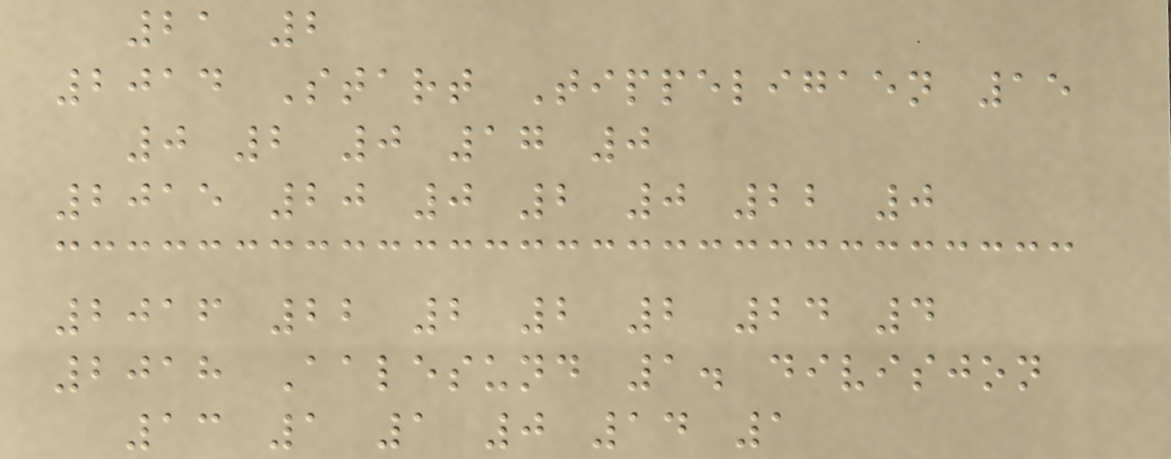21 2
2014 Start Tippeligaen 15
0 2 0 17 0
2015 20 0 2 0 22 0
2016 22 2 2 2 24 4
2018 Aalesund 1. divisjon
13 1 1 0 14 1
